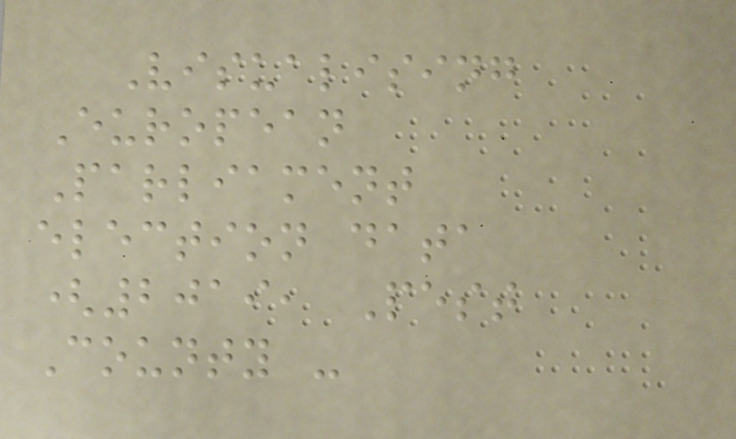Visualising
European
Parliament
election data
(2019, Pest
County -
